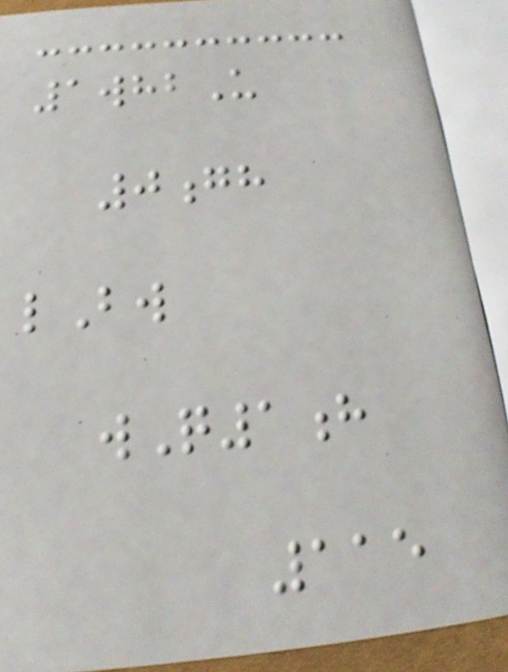1whbU
0gh
lBw
wQ1h
115
